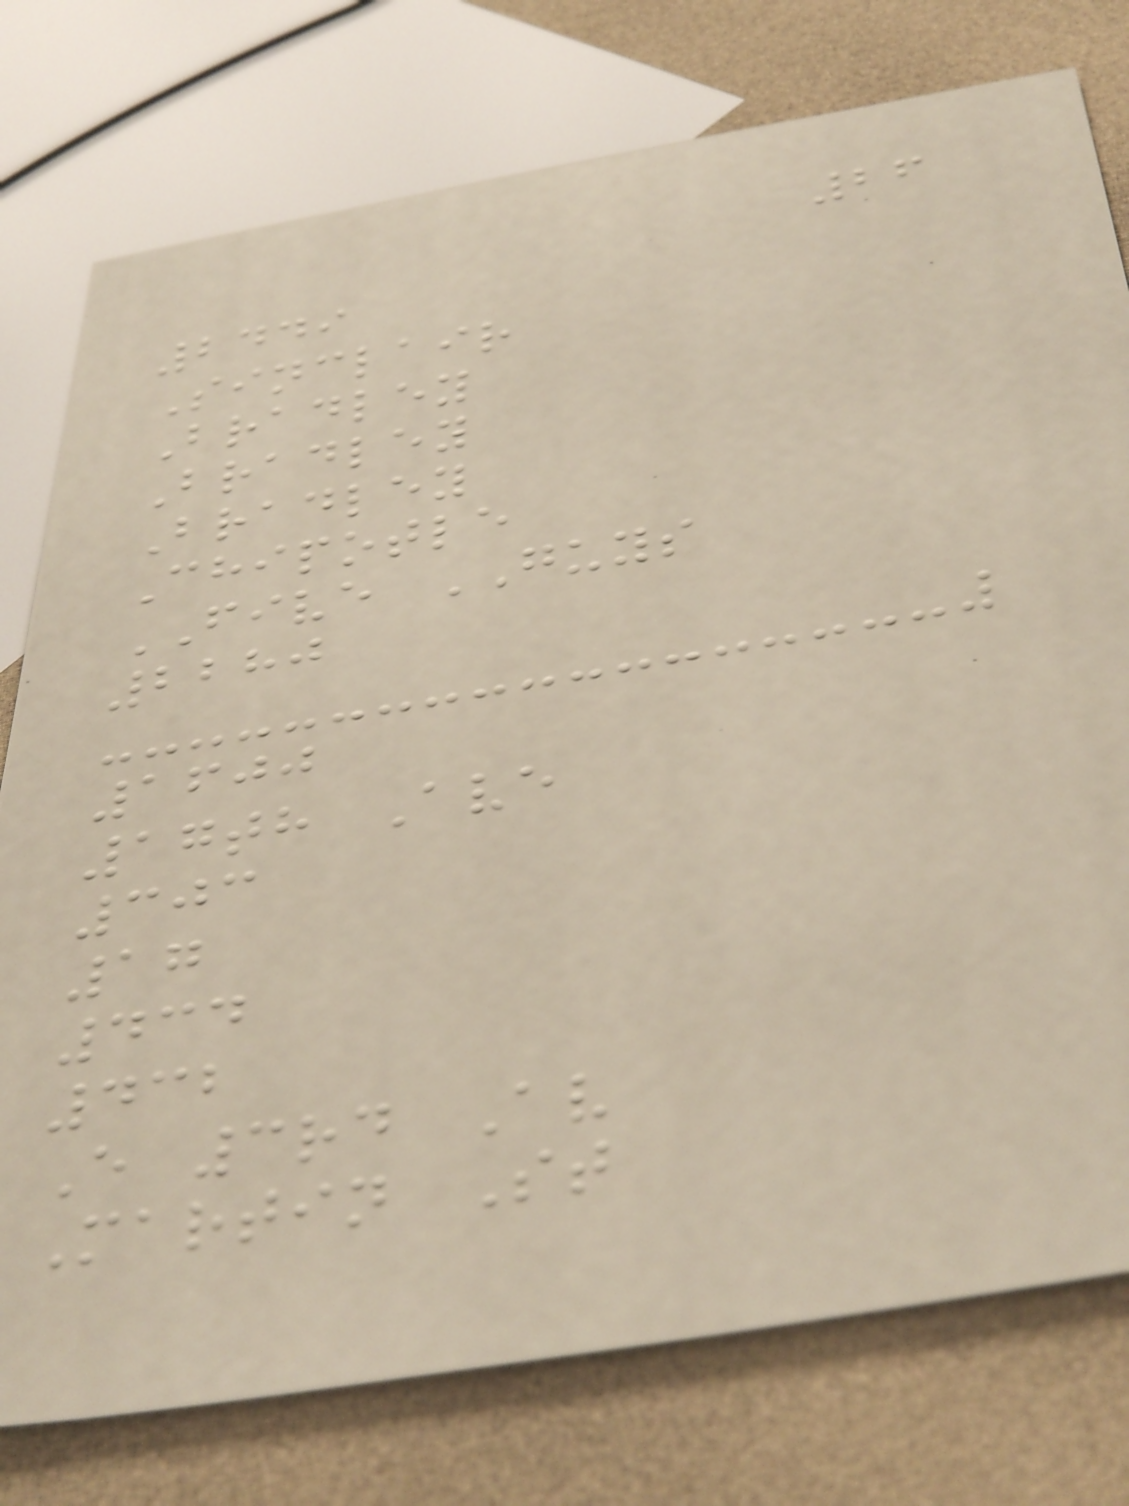26
2449
Sinclair
Bradley
Bradley
Bradley
Chipotle
FIVE GUYS
2280
1600
17th Ave
303
17
434
432
E 3rd Av
Martin St
